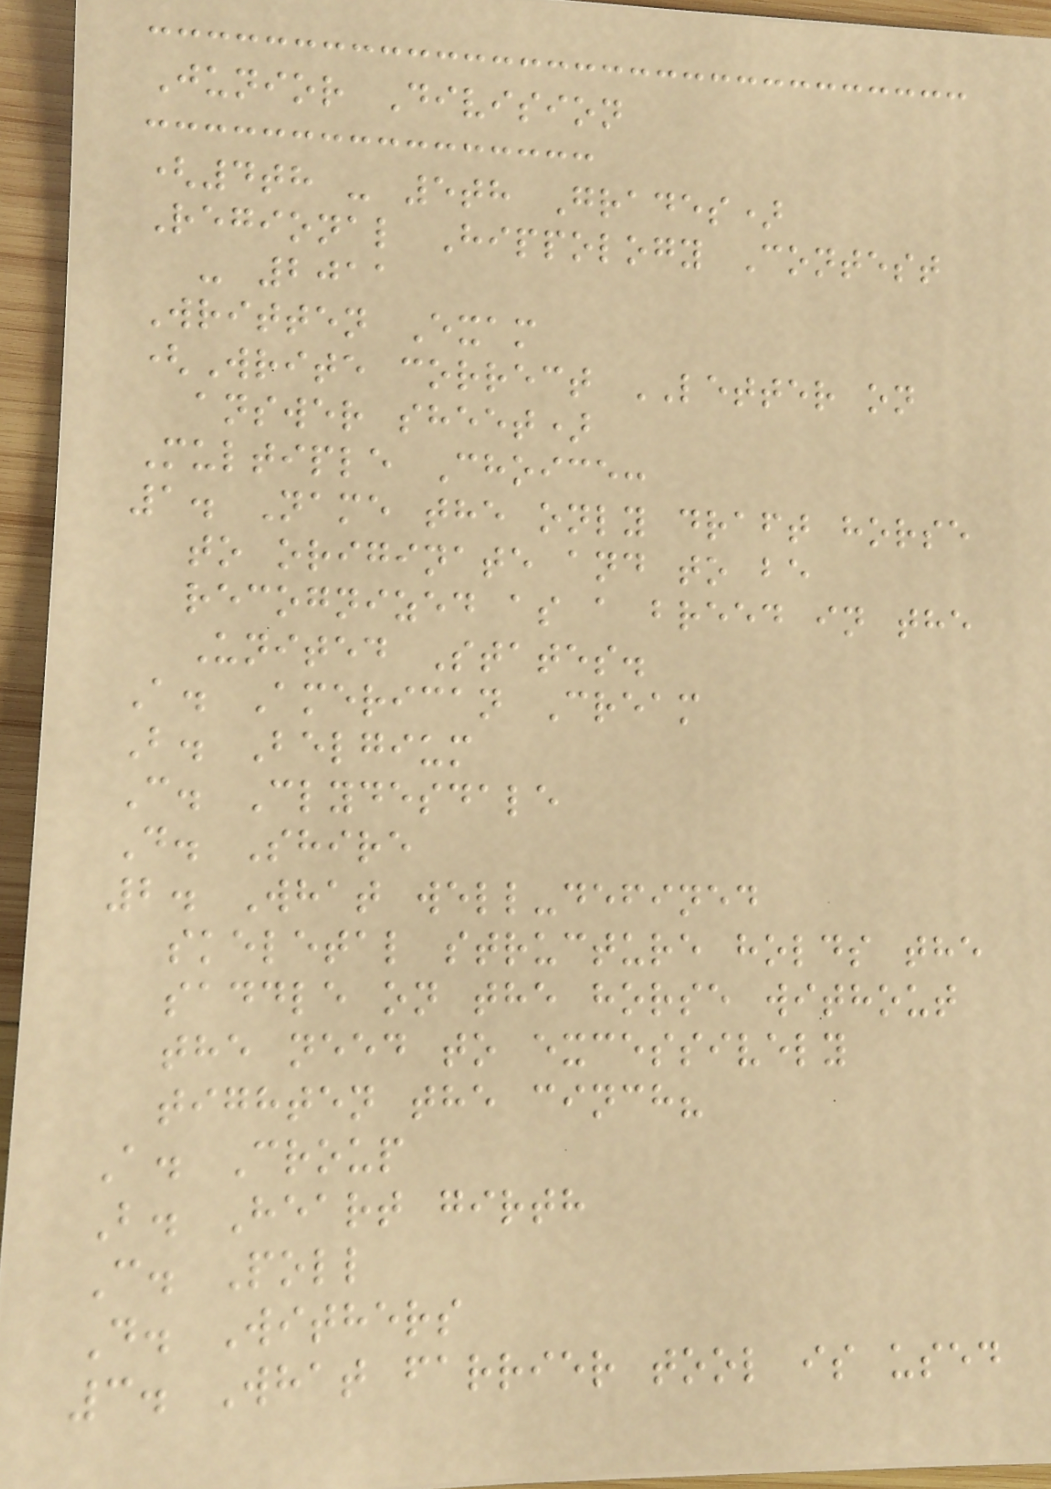Junior Division
(4th - 5th Grades)
Regional Hippology Contest
- 2011
Written Exam
(Write correct LETTER on
answer sheet)
Multiple Choice:
1. Name the only draft horse
to originate and to be
recognized as a breed in the
United States.
A. American Cream
B. Belgium
C. Clydesdale
D. Shire
2. What well-defined
skeletal structure holds the
saddle on the horse without
the need to excessively
tighten the cinch?
A. Croup
B. Heart girth
C. Poll
D. Withers
3. What farrier tool is used
